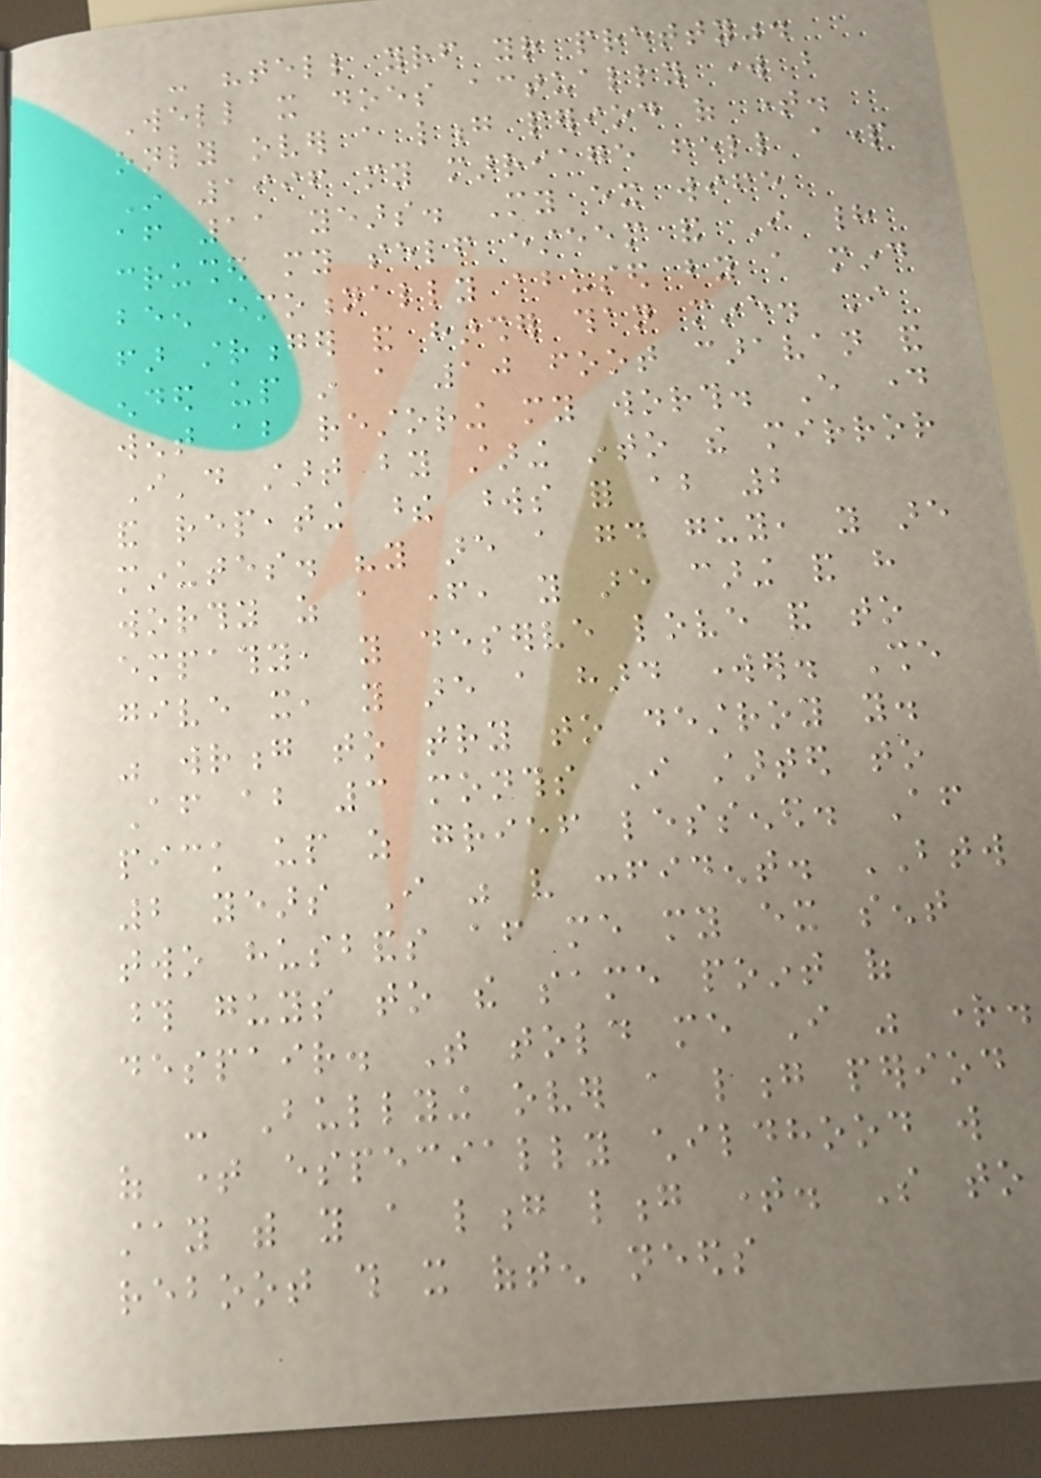- "tell yourself your pretty".
Well it does actually work but
only over a long period of time.
In 1996 my marriage fell apart
after 11 years. My ex wife
crushed my self esteem and I had
been emotionally abused by a mind
far stronger and harsher than mine. I
ended up in a 10 foot caravan and
went about restoring my worth. Every day
I'd start by staring into the mirror
and repeating these words for about 2
minutes. "you are a good guy, you are
worthy as a father, you are caring and have
empathy, you deserve love and to
give it, you are a hard worker. She
was wrong to try to destroy you.
After about 3 months I started to
pick up as grief lessened. After
2 years I was very confident. BTW
two husbands after me my ex sent
those guys to the same point of
despair. That told me I was right.
- Bullying over a long period
of time especially childhood will
stay with you a long long time. So to
reboot this it often needs
